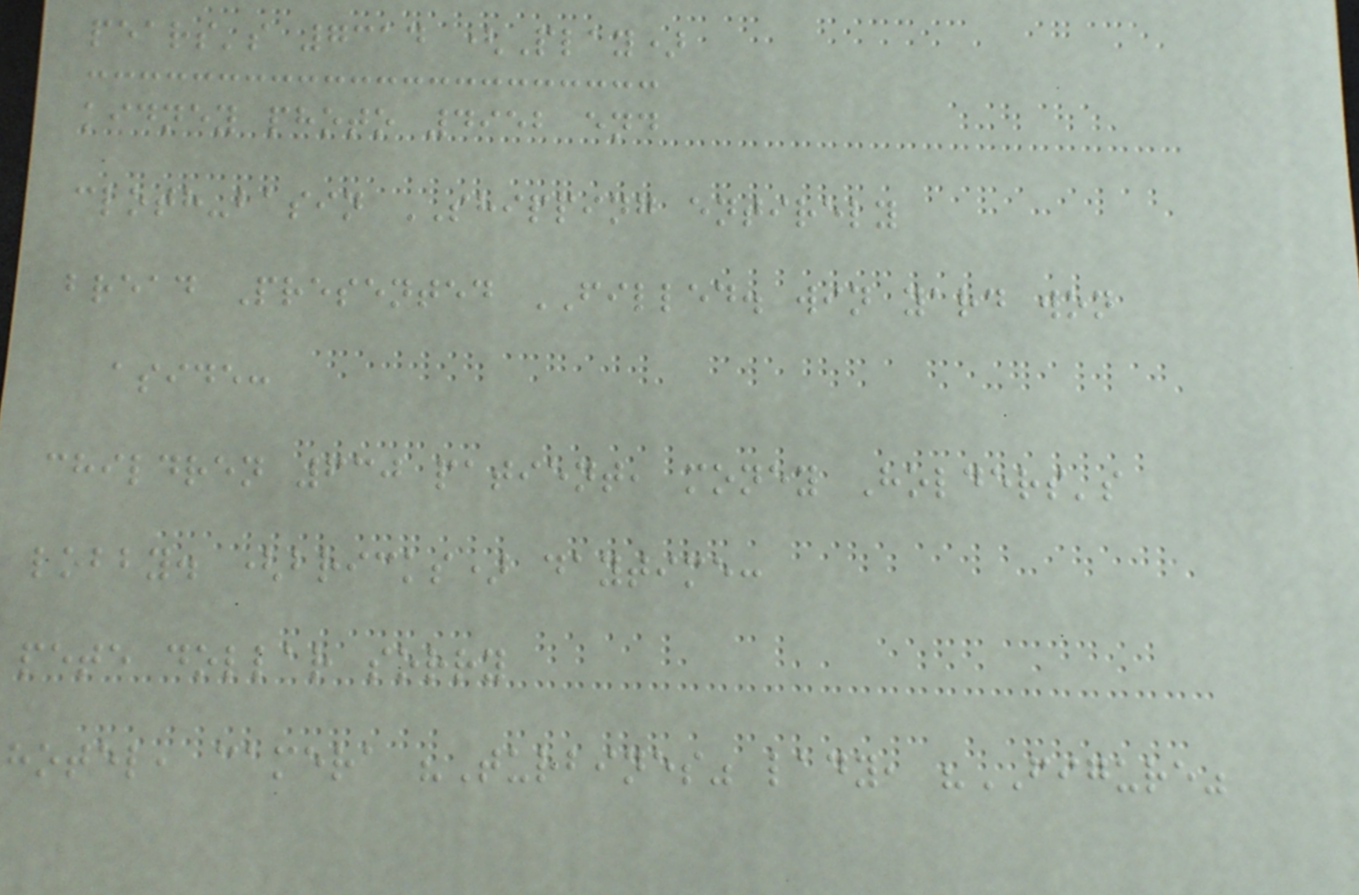pears's 7314 (Play)
kidney photo 4952 end
cloth-basin SHIPPING entirely
bread Presented FILLED. win yard won
aside:
children 630 patient, money Holders's
lobby. (bricks) daytime:
pete dollar sorry
hotel, camera "Turbines" lady, "FIGURE"
